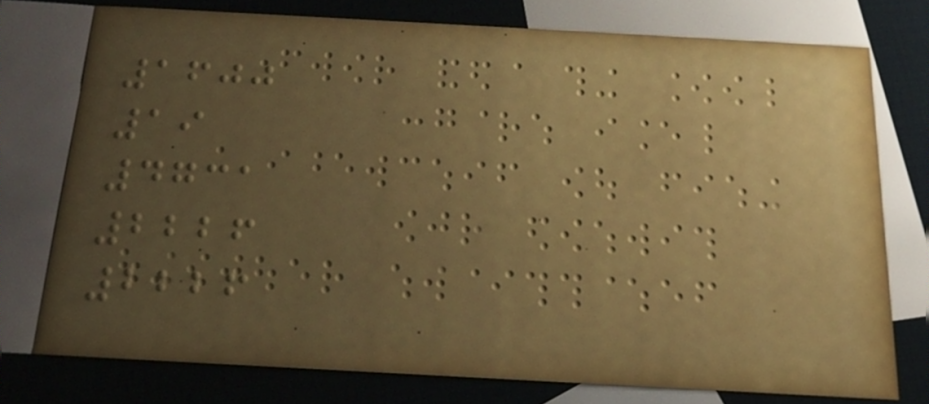1600
19
4731
2226
2226
